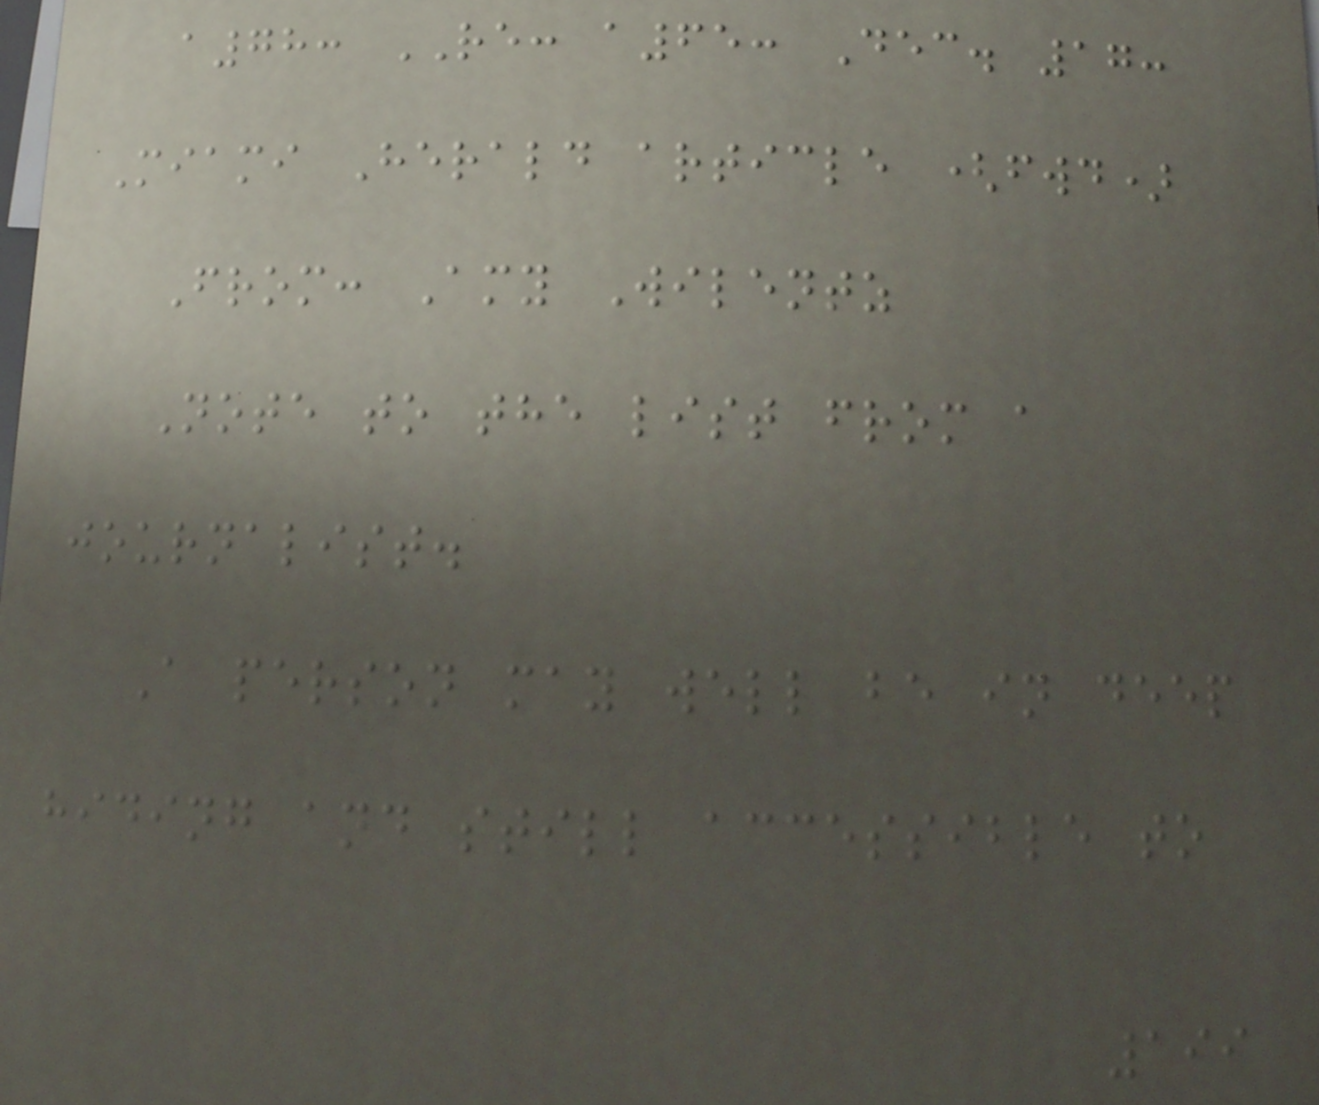a78: RE: a65: Dec. 17:
Miami Herald article (fwd)
From: Amy Wilentz
Note to the list from a
journalist.
A person may well be in deep
hiding and still accessible to
199
